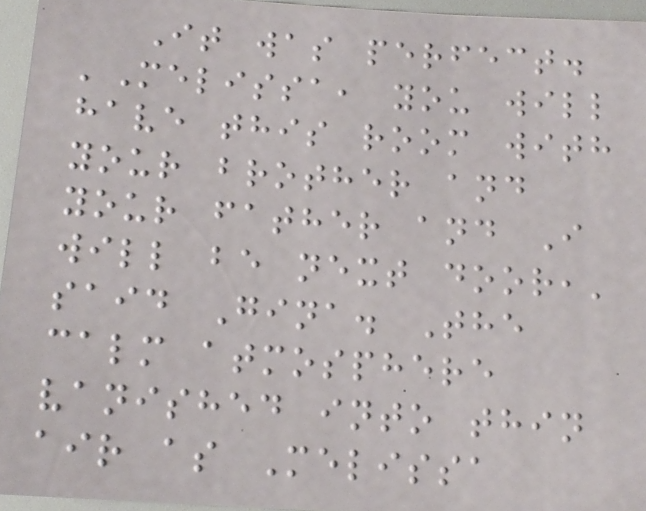It was perfect.
'Melissa, you will
have this room with
your brother and
your father and I
will be next door,'
said Gina. The
calm atmosphere
vanished into thin
air as Melissa
